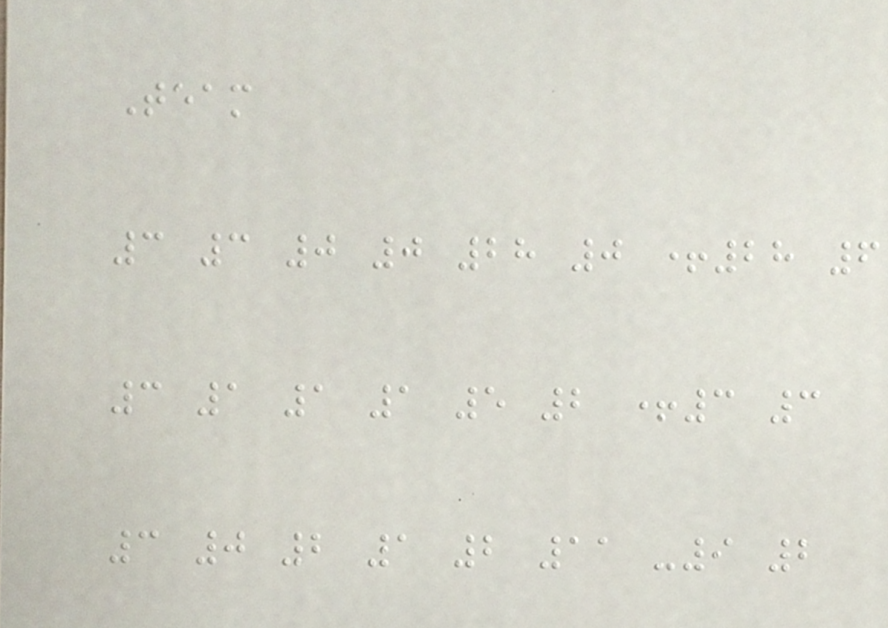Team
3 3 0 0 28 0 +28 6
3 1 1 1 5 2 +3 3
3 0 2 1 2 11 -9 2
